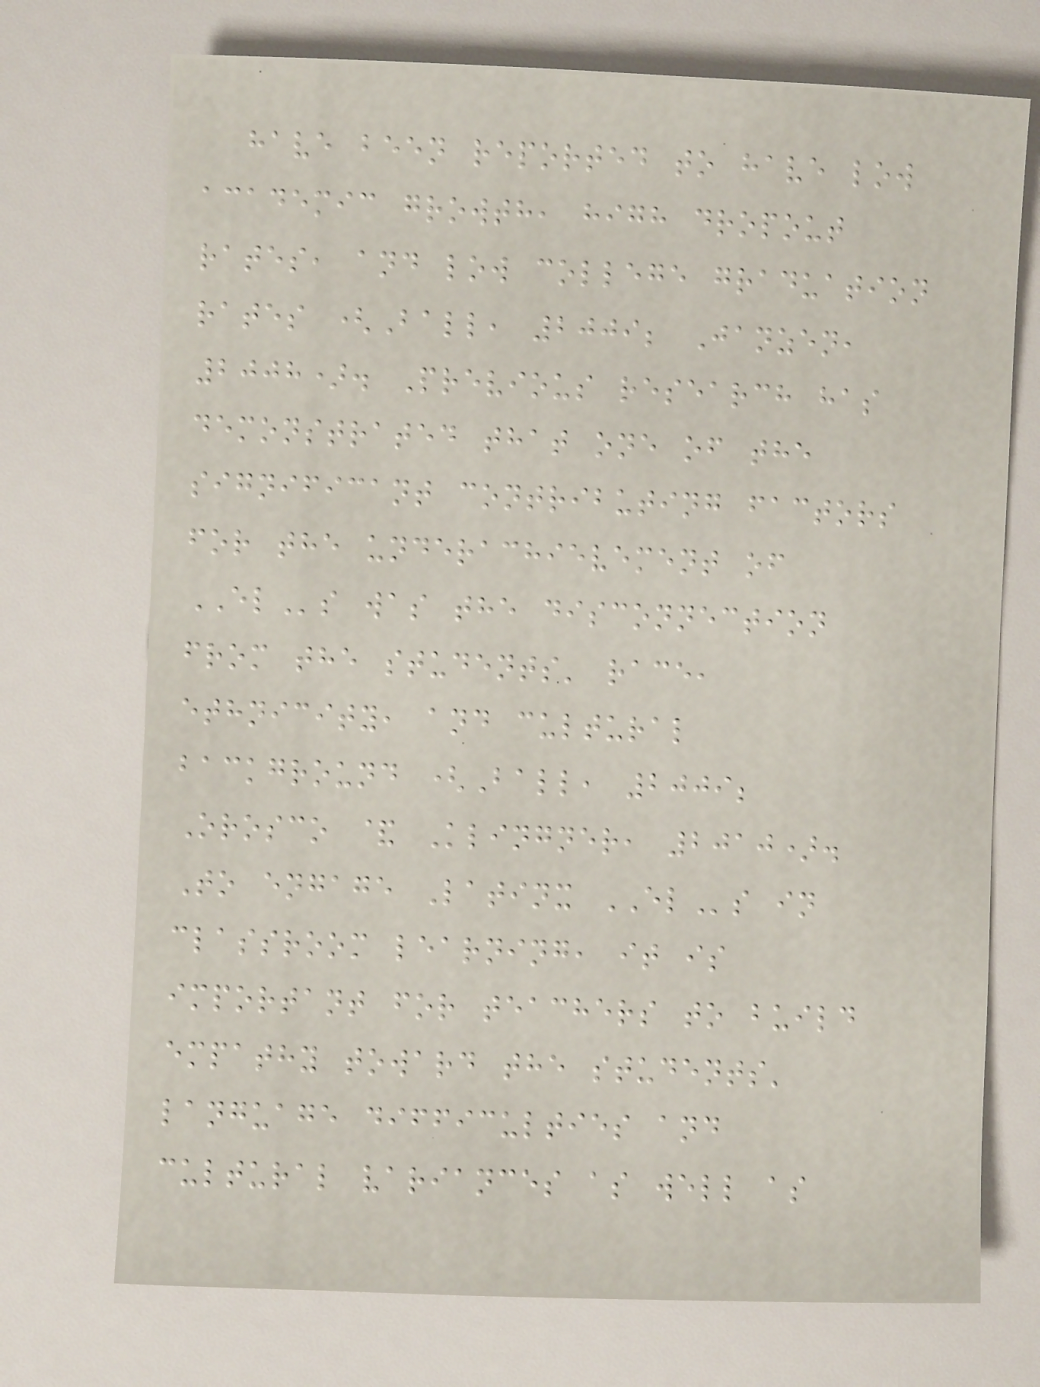have been reported to have low
academic growth, high dropout
rates, and low college graduation
rates (Ball, 2009; Janzen,
2008). Previous research has
demonstrated that one of the
significant contributing factors
for the underachievement of
ELs was the disconnection
from the students' race,
ethnicity, and cultural
background (Ball, 2009;
Orosco & Klingner, 2010).
To engage Latinx ELs in
classroom learning, it is
important for teachers to build
empathy toward the students'
language difficulties and
cultural variances as well as
